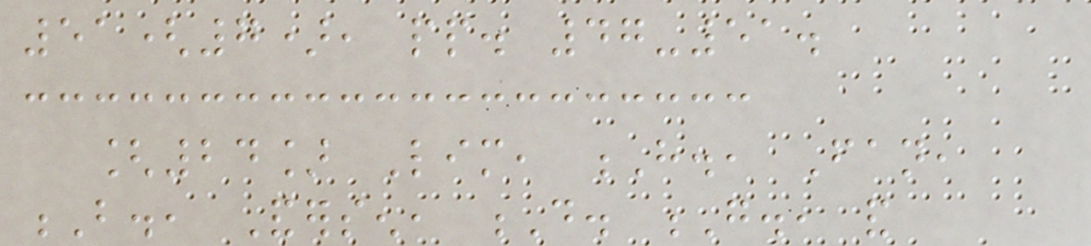51(7), pp. 47-51.
[24] Lim, H., Fan,
B., Andersen, D. G., and
